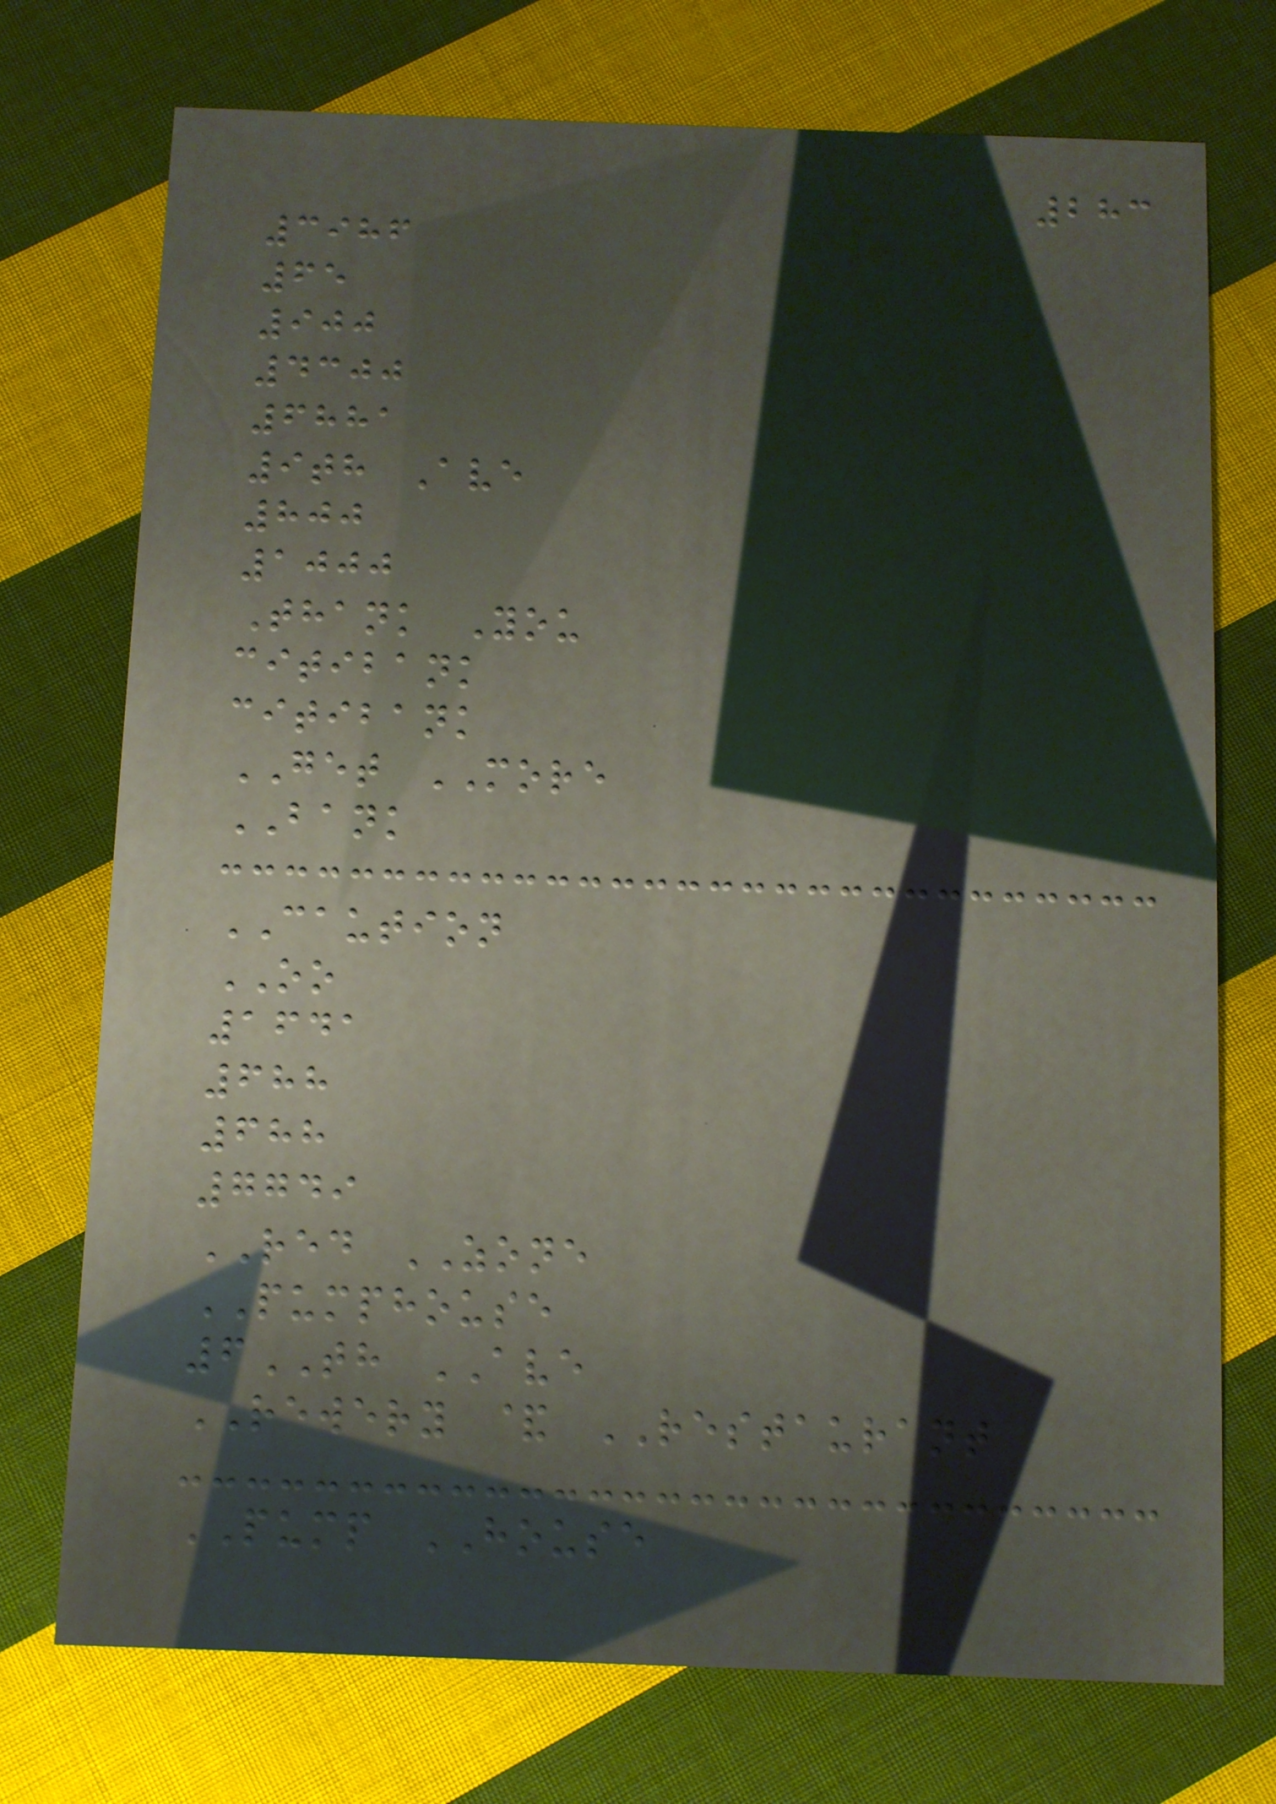283
3986
65
900
4300
6881
9th Ave
800
1000
Thank You
citibank
citibank
GET MORE
BANK
CAUTION
OO
1641
688
688
7749
RED ZONE
PUMPHOUSE
6TH AVE
REWERY & RESTAURANT
PUMP HOUSE
